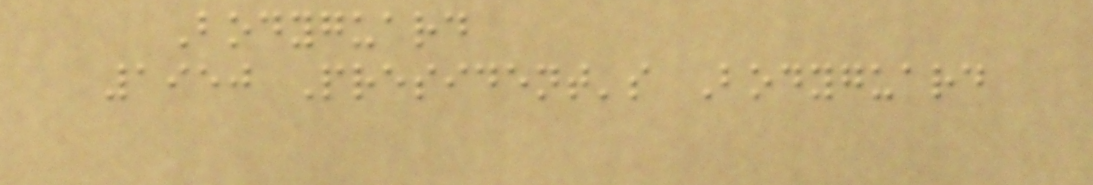Bodyguard
1950 President's Bodyguard
